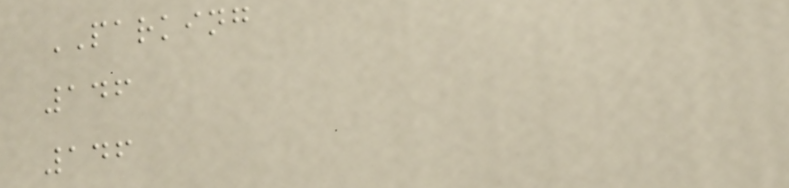PARKING
146
146
